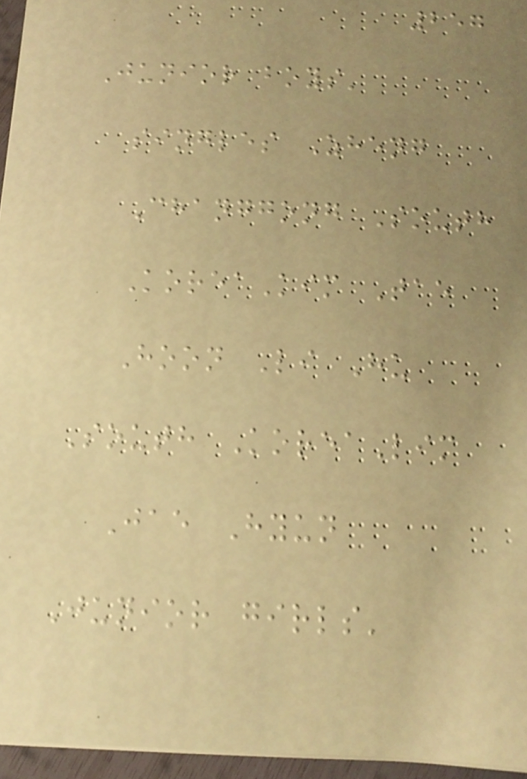257
Junior boys'
singles Zheng
Changgong South
KoreaKim Tae
Hoon Li Hu
South KoreaLim
Jae Hyun
Junior girls'
